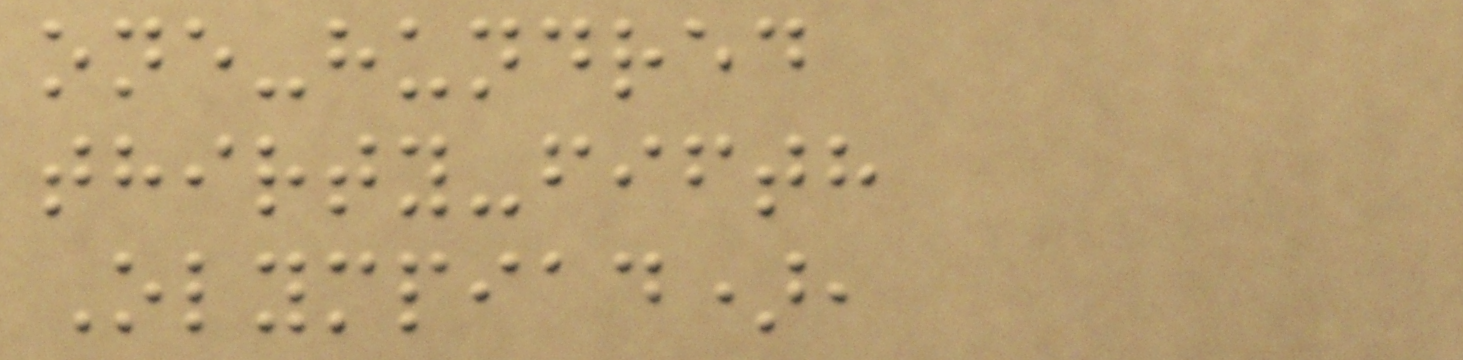one-hundred
thirty-fifth
Olympiad),
